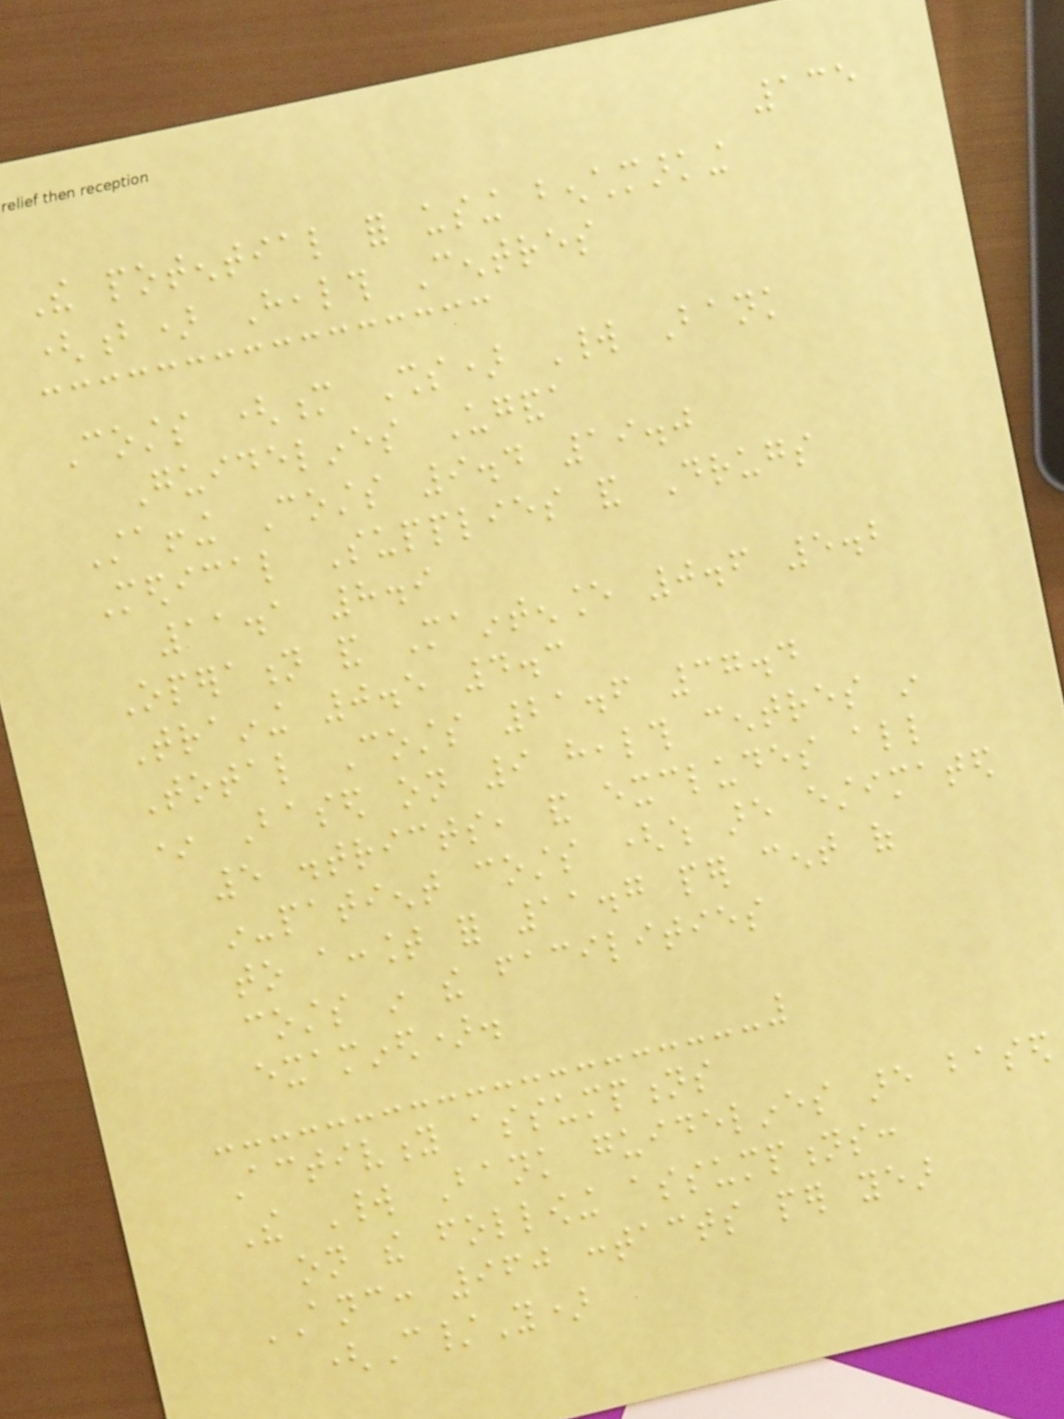135
The potential for using benchmarking
(b) Health Centres
Costs (m Shs) World Bank
Guidelines Uganda
Staffing Costs 9.4 19.0
Medical Supplies and Drugs
11.1 8.9
Operation and Maintenance 0.6 5.2
Training 0.5 4.3
Total Costs 21.6 37.4
* Based on 9 health centres in
5 districts, and excludes all
in-patient costs (which are estimated
to account for 11.7 per cent of
costs in the facilities
examined).
Activity assumptions
The World Bank guidelines are based
on the following assumptions:
ANC: 960 contacts per year
(C/Y)
